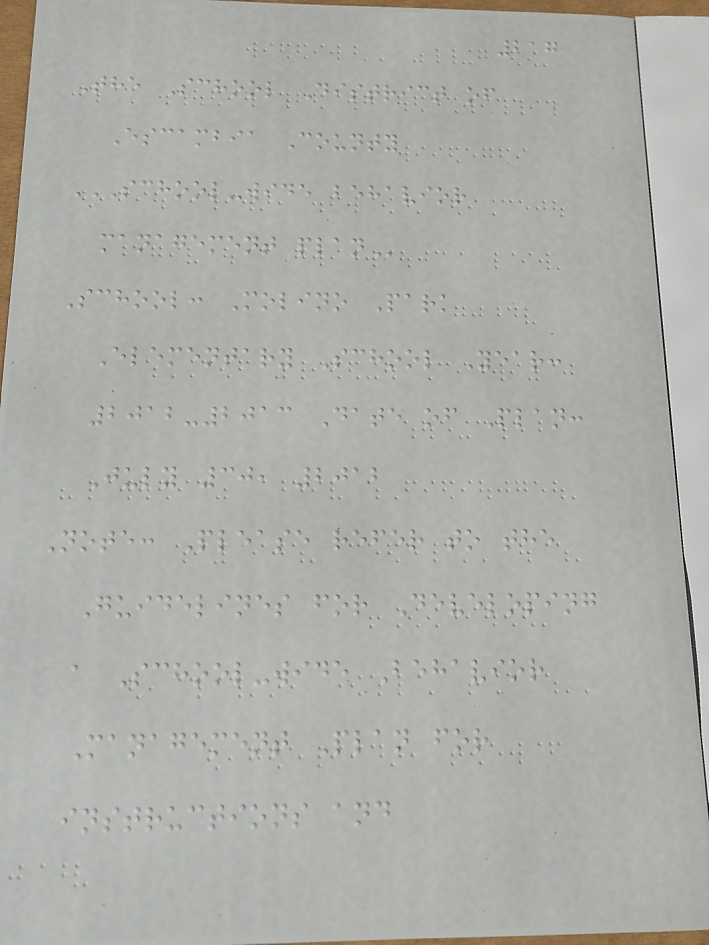217
The School District of
Escambia County
SCHOOL-WIDE BEHAVIOR
MANAGEMENT PLAN
School: Molino Park
Elementary School Year:
2012-2013 Date of Plan:
July 30, 2012
Note: Please refer to the
Guidelines for Developing
a School-wide Behavior
Management Plan for
instructions and
